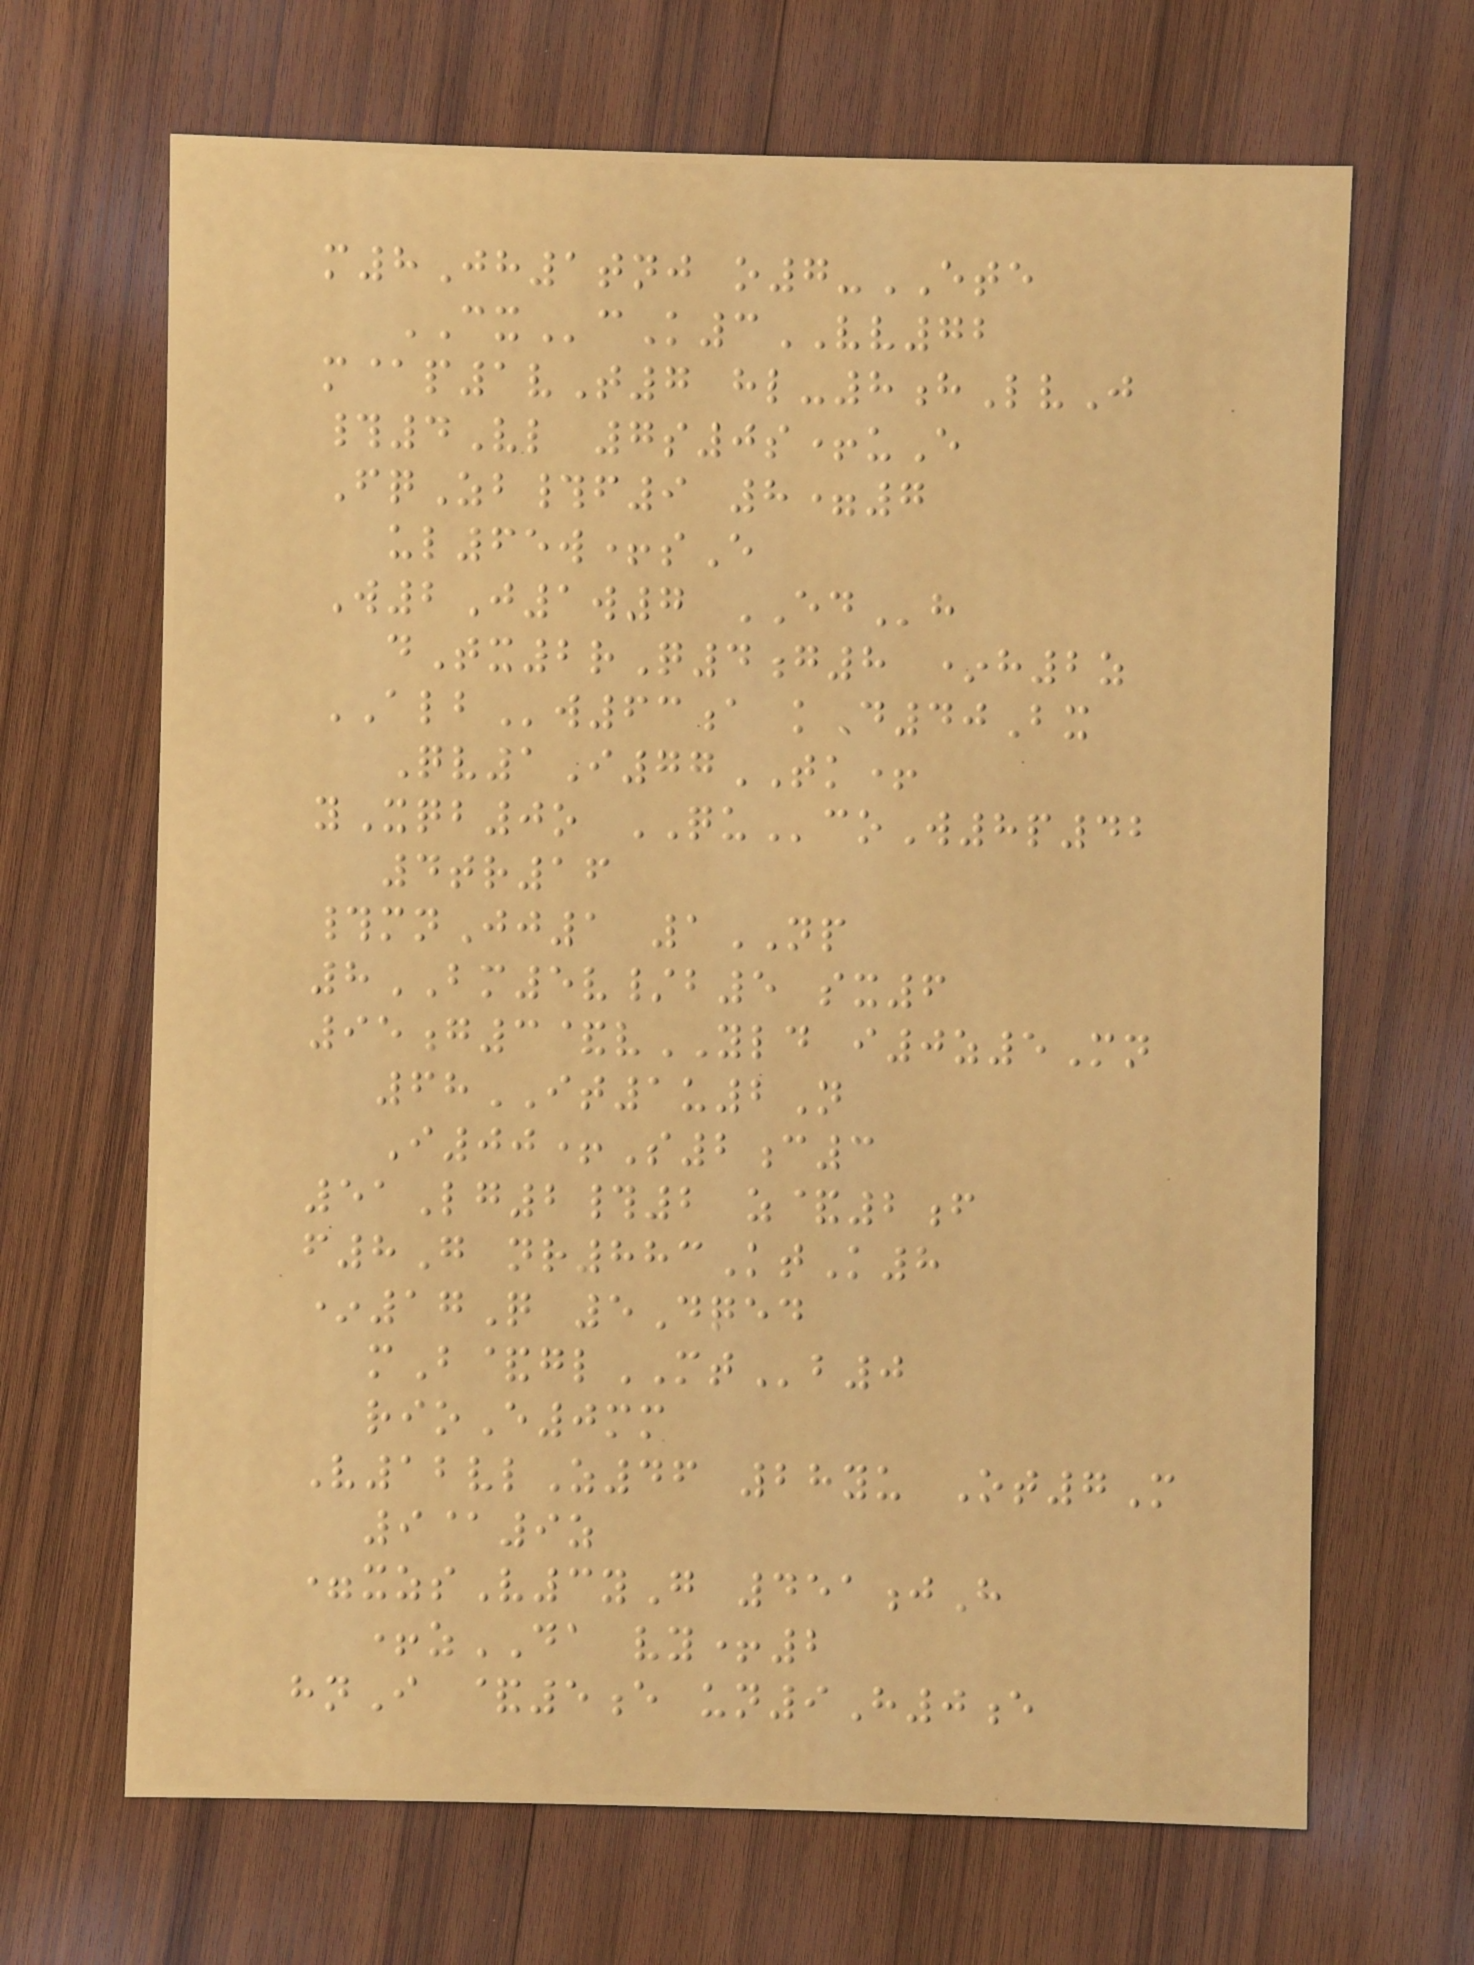m8Jh1tnj o7-ETE
CXcK3VV72
m@p1vT7 hl-8hLvJ
#4Vl 7s0s+uE
FqZb#f9 8=7
ul65w+sE
W2J1w7 EDh
dTx2rQ4g8 *h2z
ALBw63a kD40Bx
Qv1I77TK+
yXqb0o QUcoW8p42
4tr16
#mnJj1 1NP
8BM5v/b5 sx6
95g3&vYLD i0z5Mn
68IT1u2N
I00+S2c3
51Lg2#2 z&2f
f8G nr883KtK8
*17Q 5Dqed
mB&glMTb0
rioE0mm
V12vlZ46 28yu Ot7M
9@9z
=xzsV3yG 451jH
+zDA vy+2
hnI &5e un9H0e
